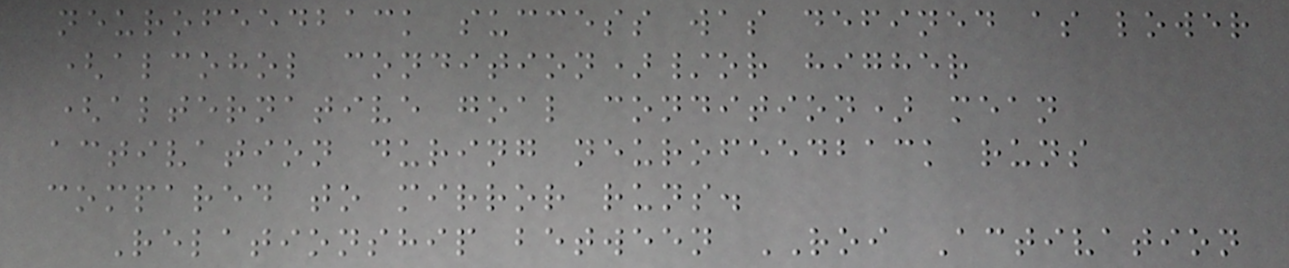neurofeedback success was defined as lower
(alcohol condition)/or higher
(alternative goal condition) mean
activation during neurofeedback runs
compared to mirror runs.
Relationship between ROI Activation
